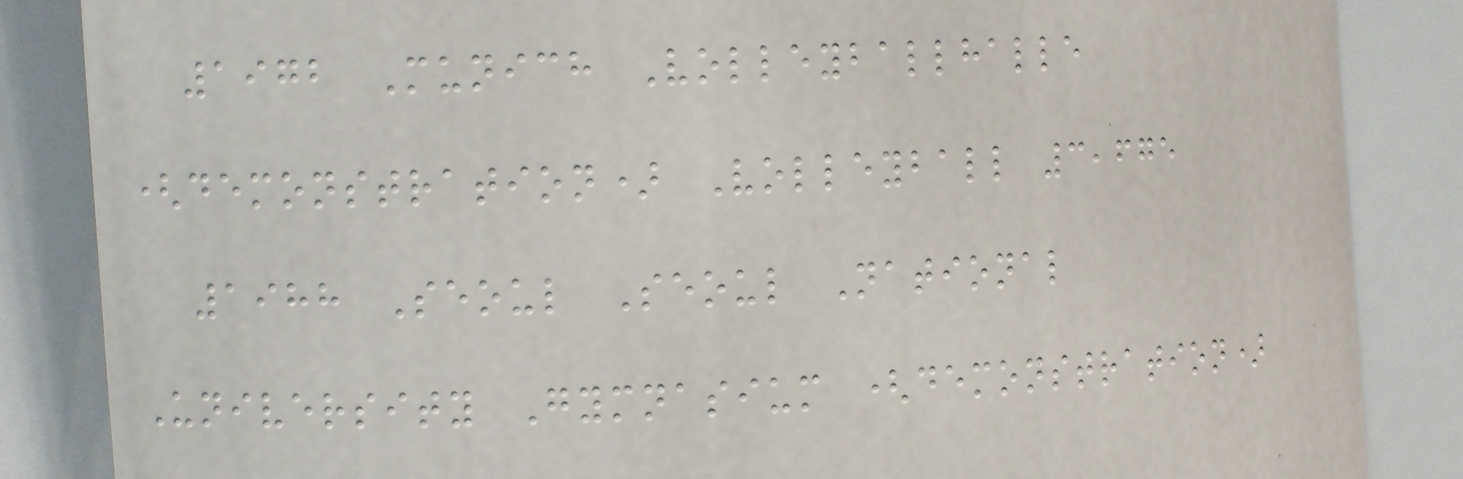1972 Munich Volleyballhalle
(demonstration) Volleyball 3,675
1988 Seoul Seoul National
University Gymnasium (demonstration)
